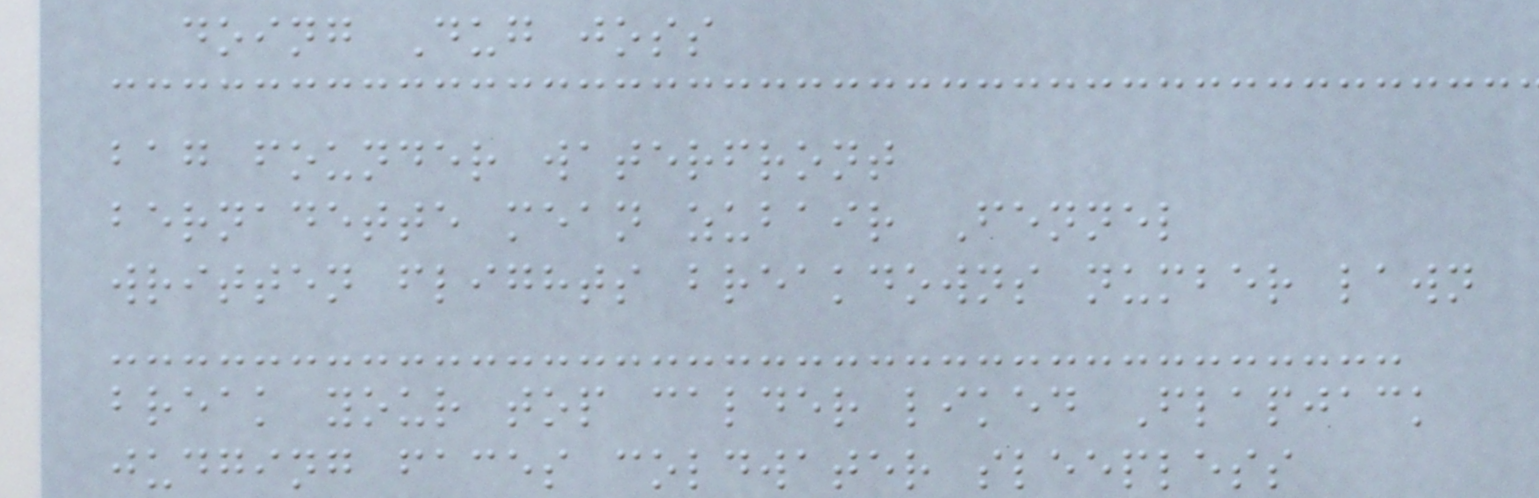doing Dug joss
bag founder waterfront
bernadette mean zubair Fennel
written flights breakdowns number lawn
break your top calder liked Flapjack
judging faces coldwater sleepless
